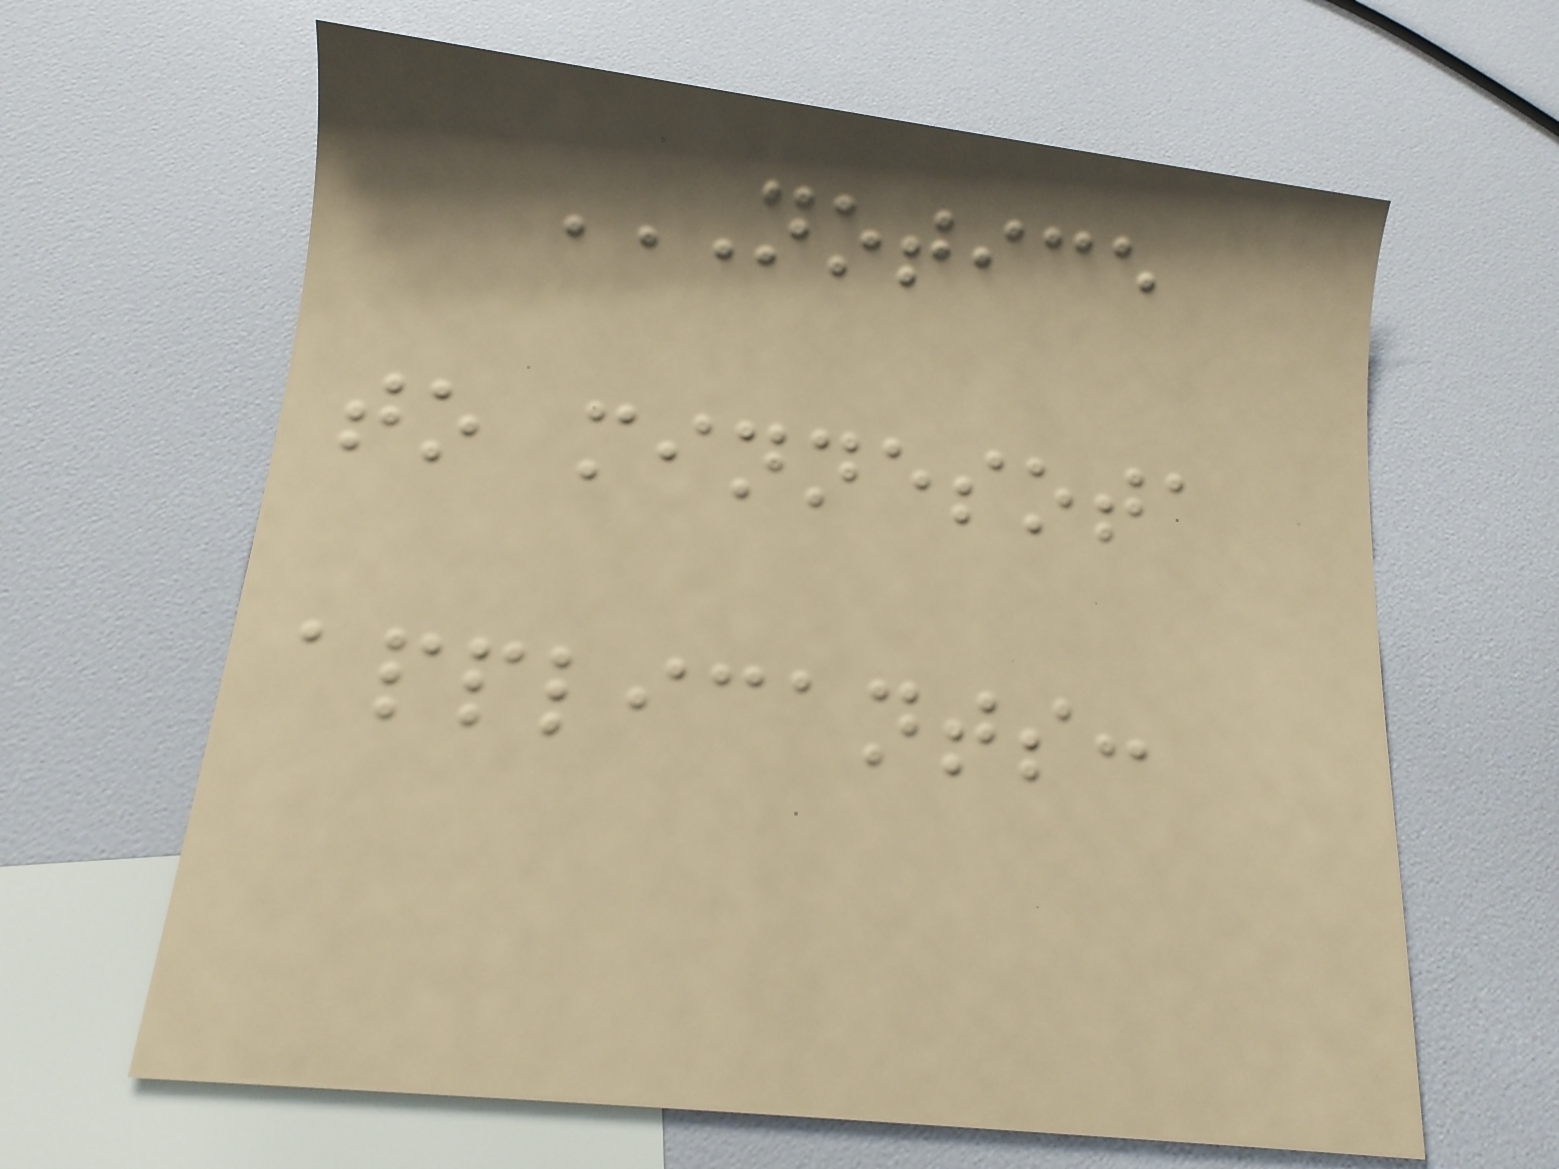NOTICE
TO MINNESOTA
APPLICANTS:
